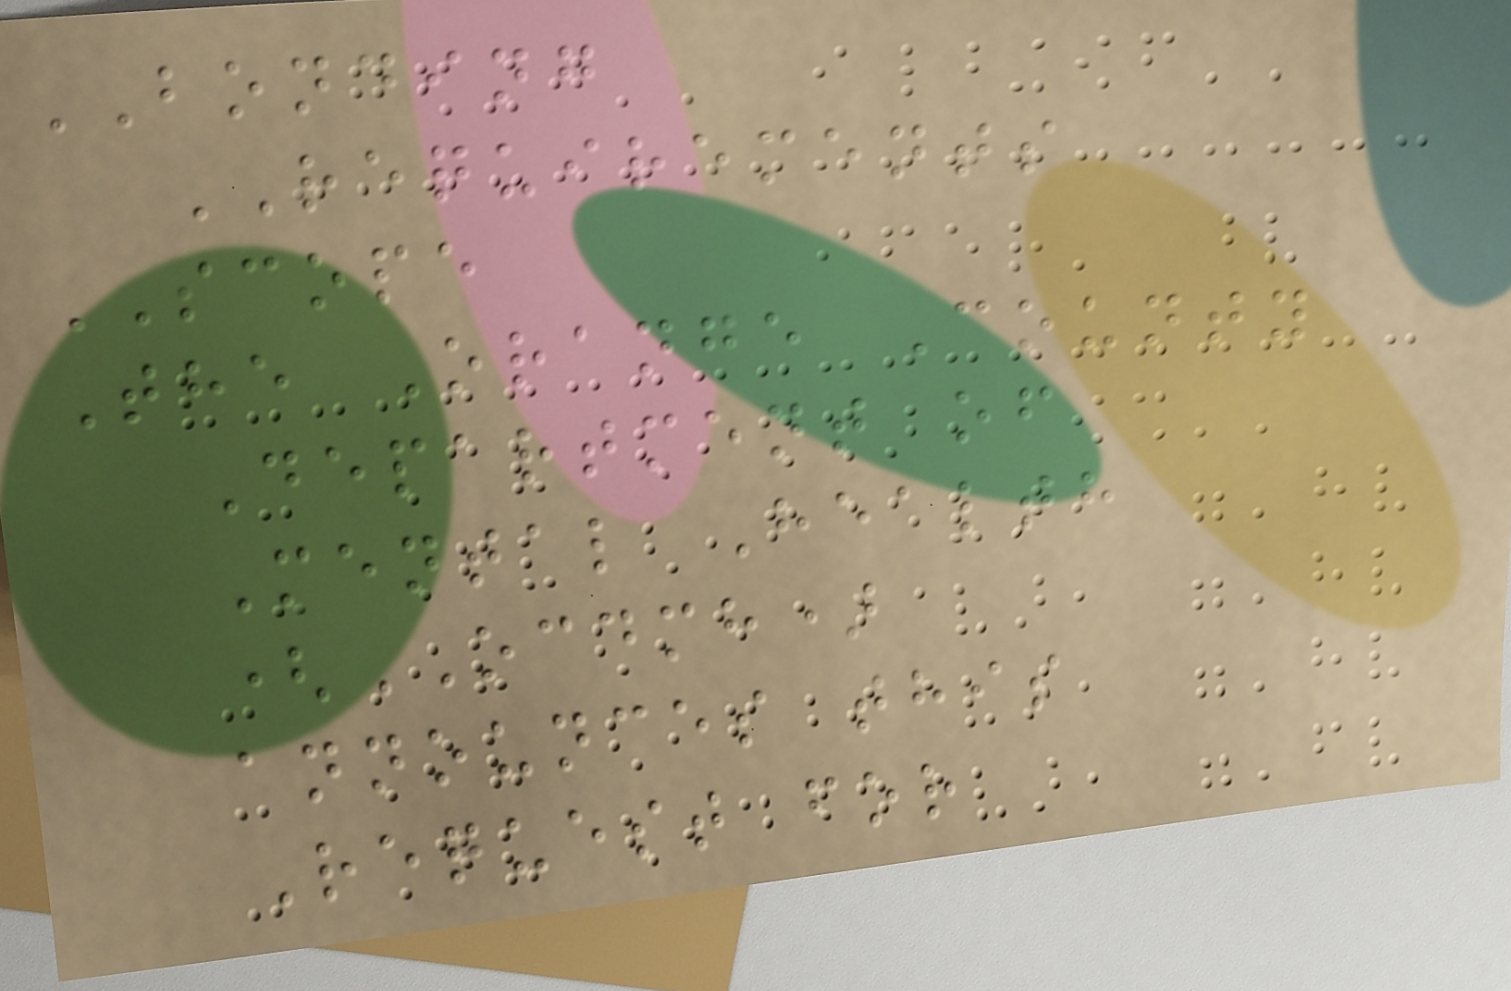BONDING
REQUIREMENTS
SCOPE
The Orange County
Department of
Mental Health
(OCDMH)
announces this
Request for
